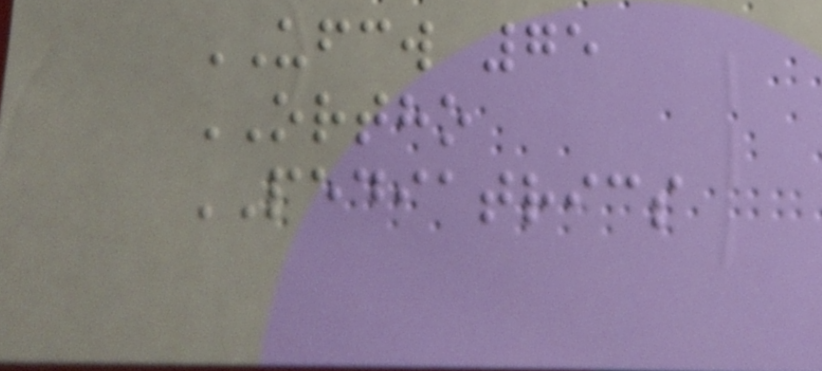UFCW 75
ORTHO
PEDIATRICS
